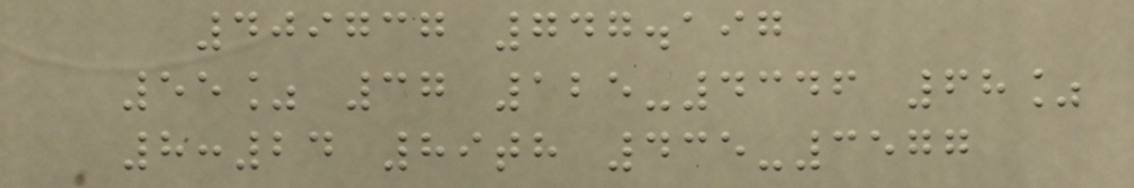409737 747.197
55% 37 125-4346 68%
8:24 89th 435-3577
